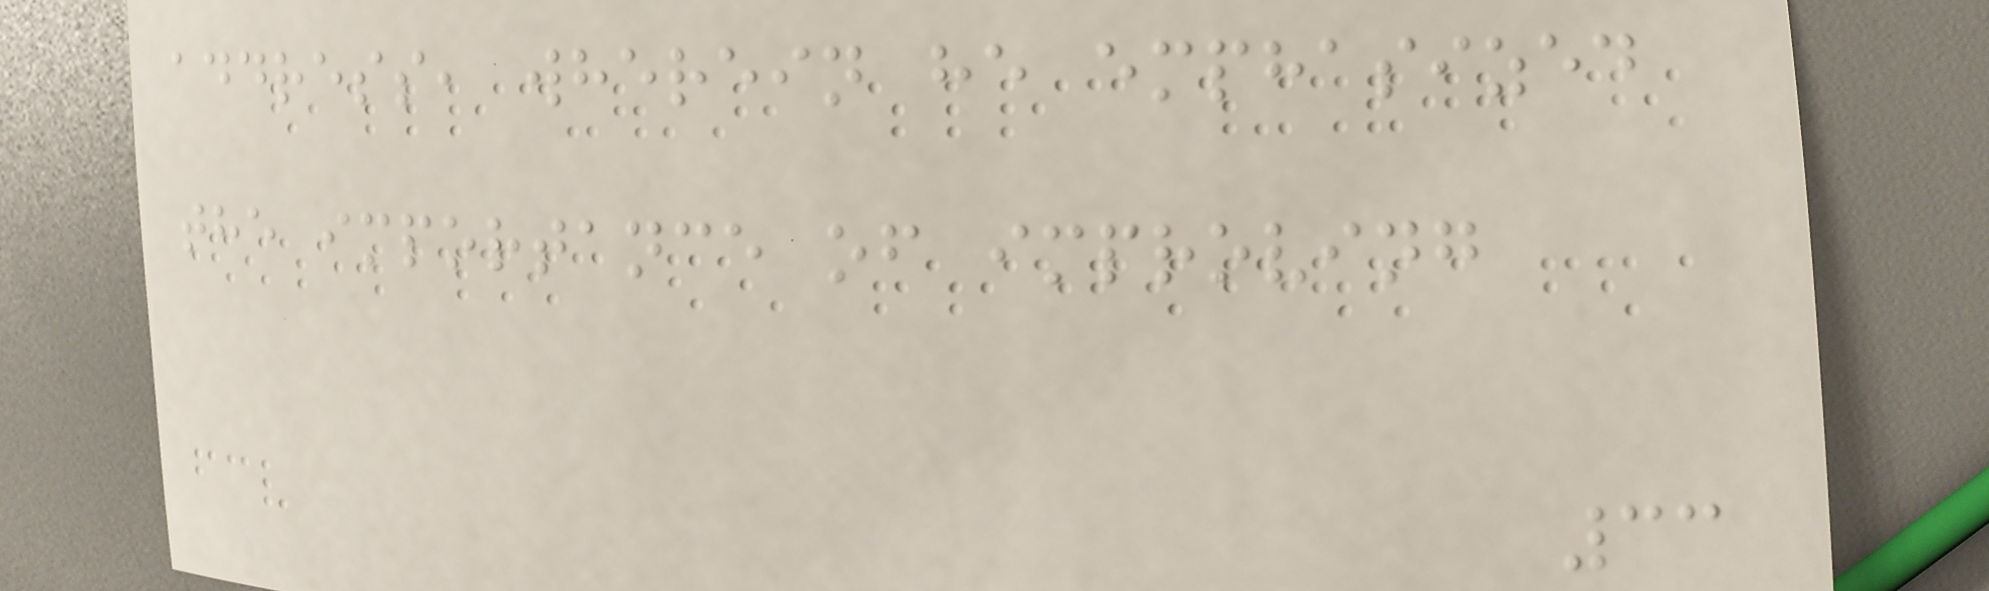address, wherein he emphasized
the importance of improving
33
